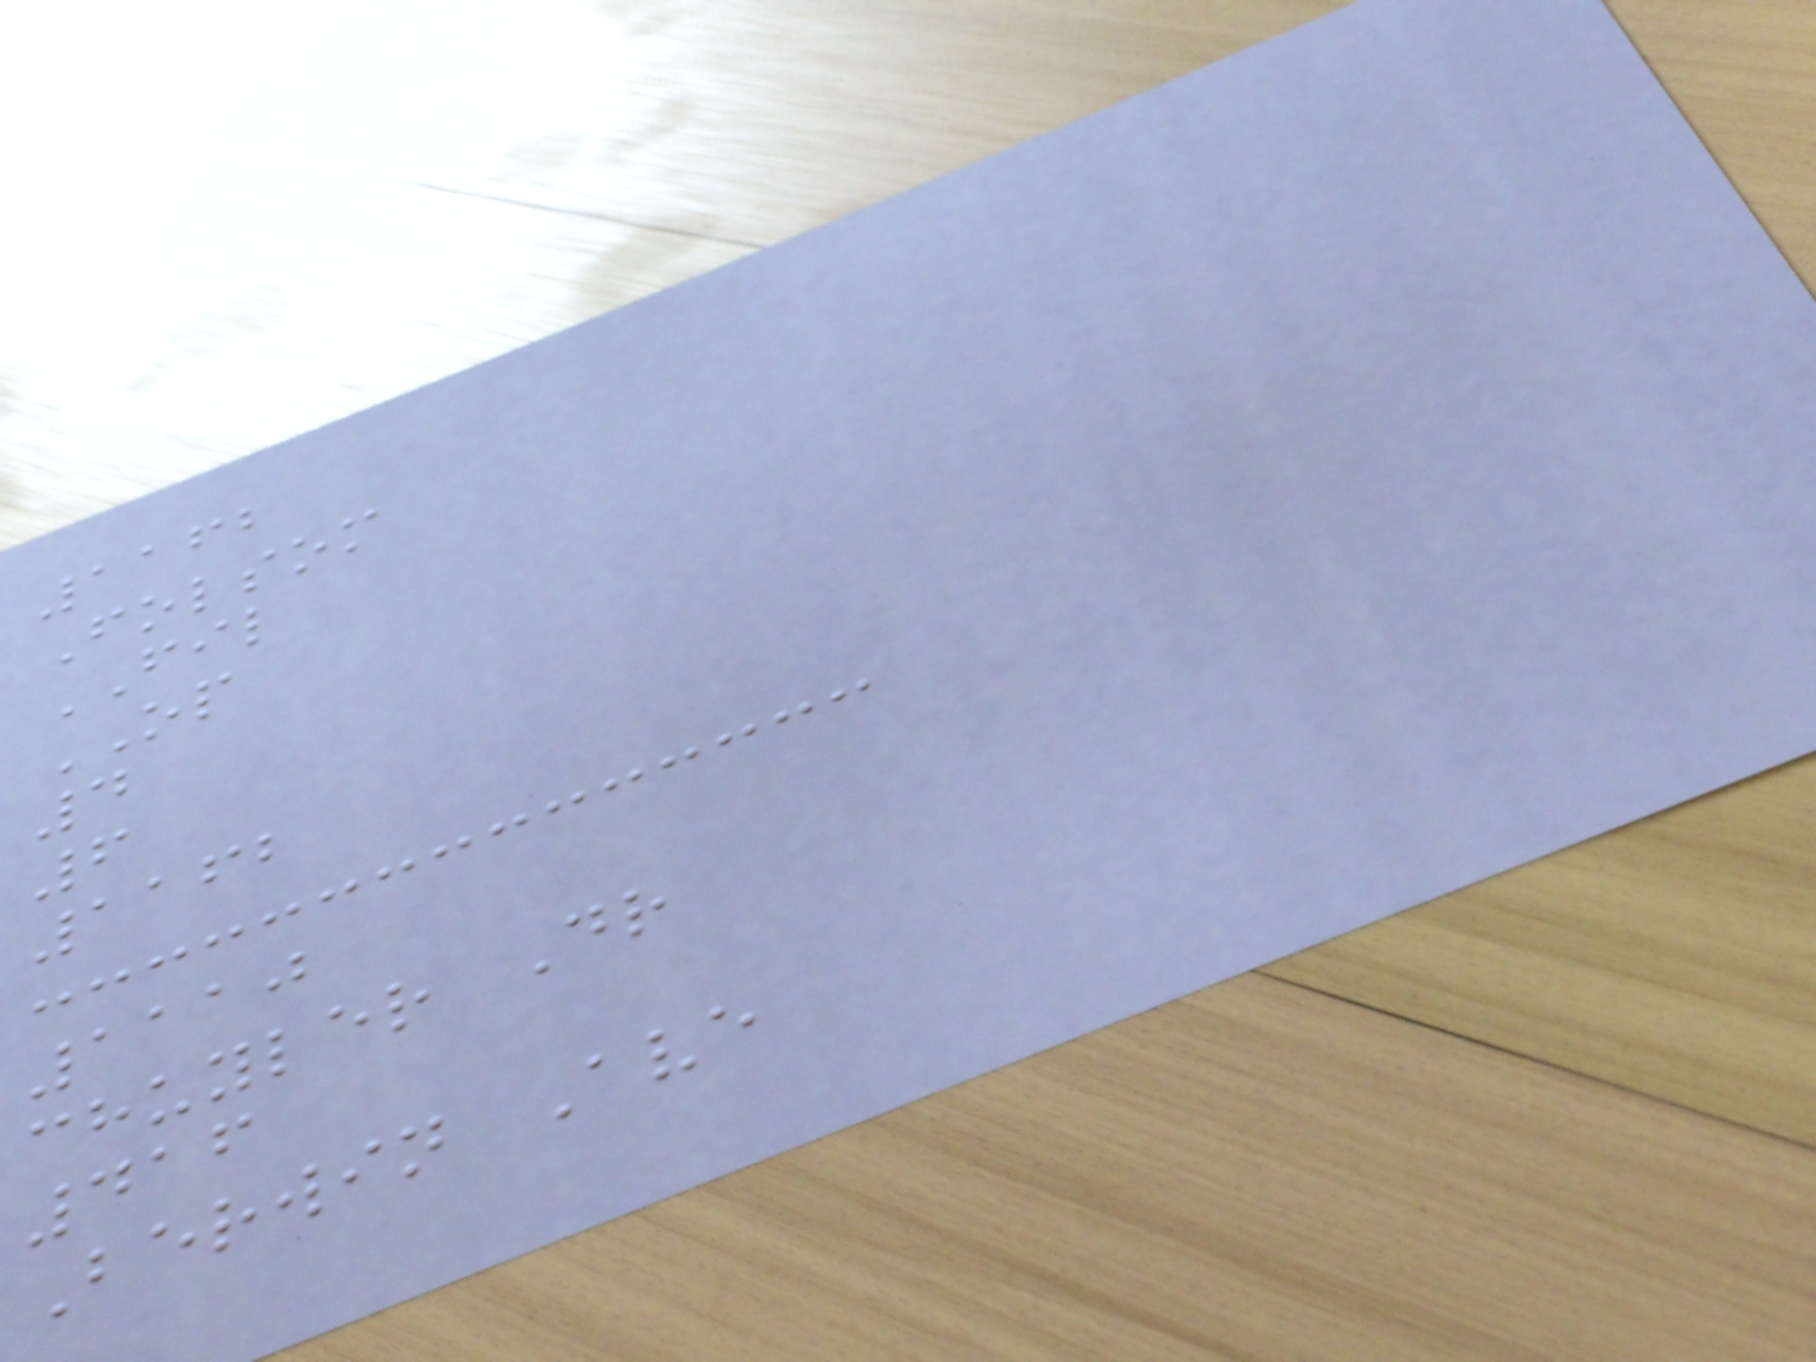1162
Folsom
FIL
OP
4
6
1162
1110
chuyler Dr
416
Berwin Ave
